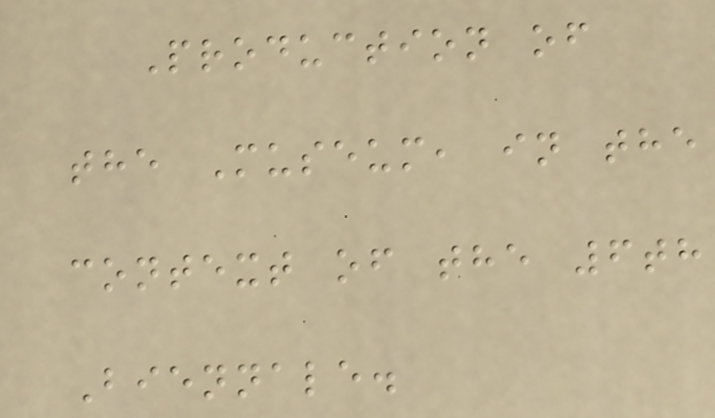Production of
the Museum, in the
context of the 6th
Biennale.
